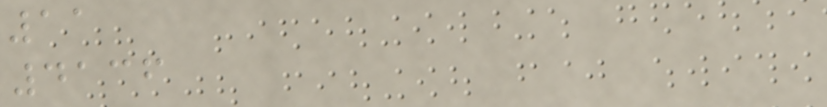11
4136
